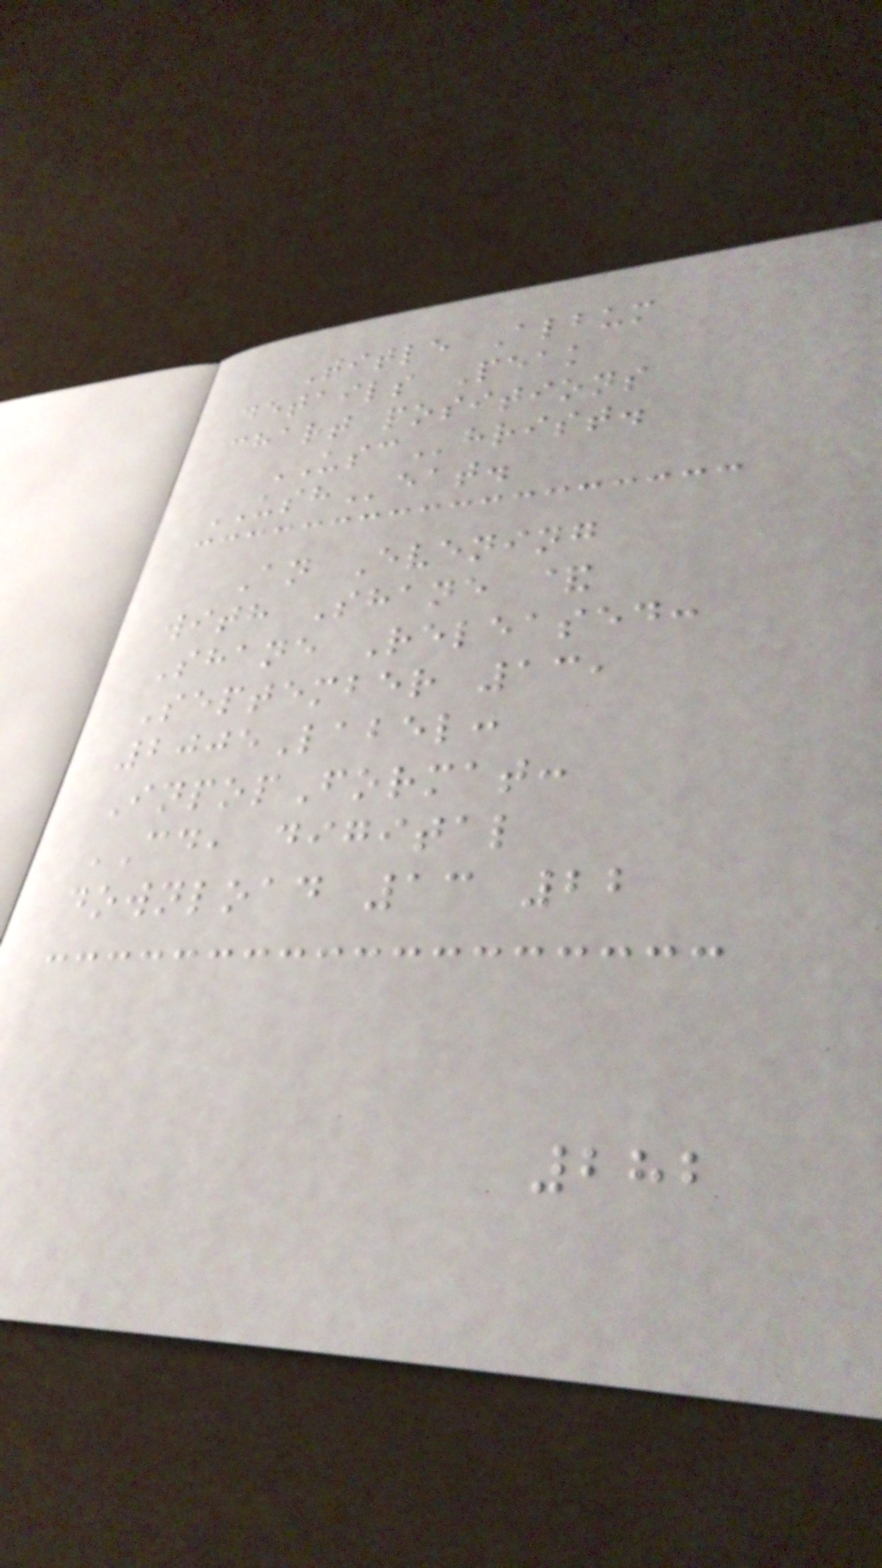Title Album
details Peak
chart positions
USChrist.
USHeat.
An Evening
with Shane &
Shane Released:
September 13,
2005Label:
InpopFormat:
CD, digital
download 13 22
282
